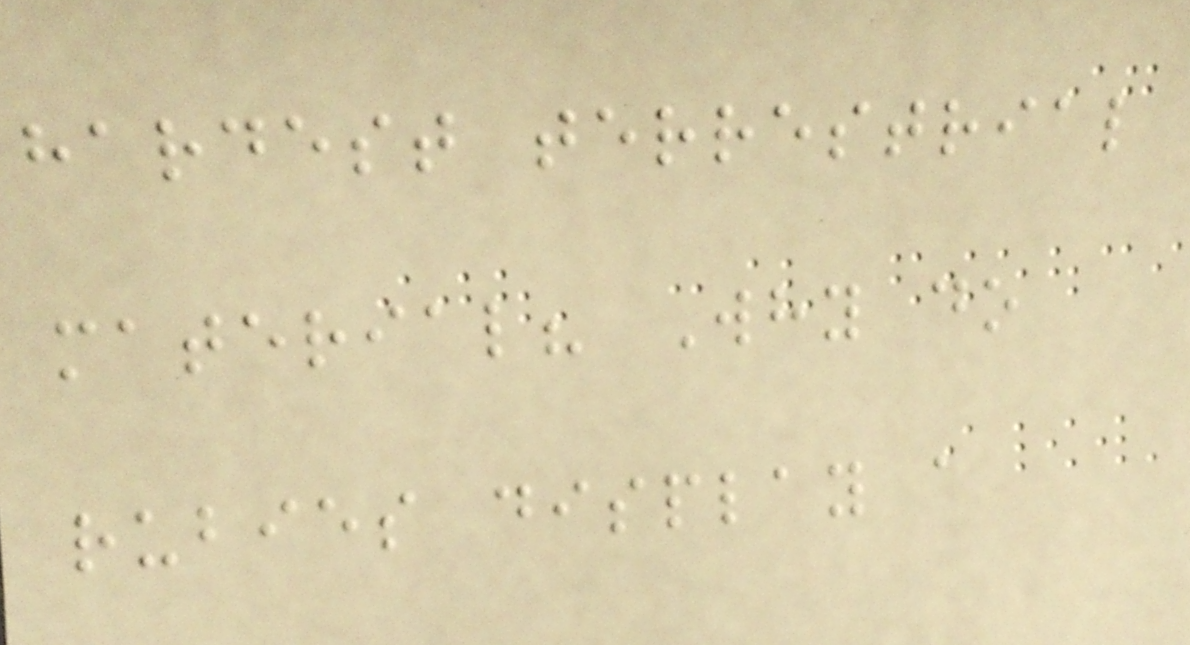hardest terrestrial
material? Why do
rubies display a
